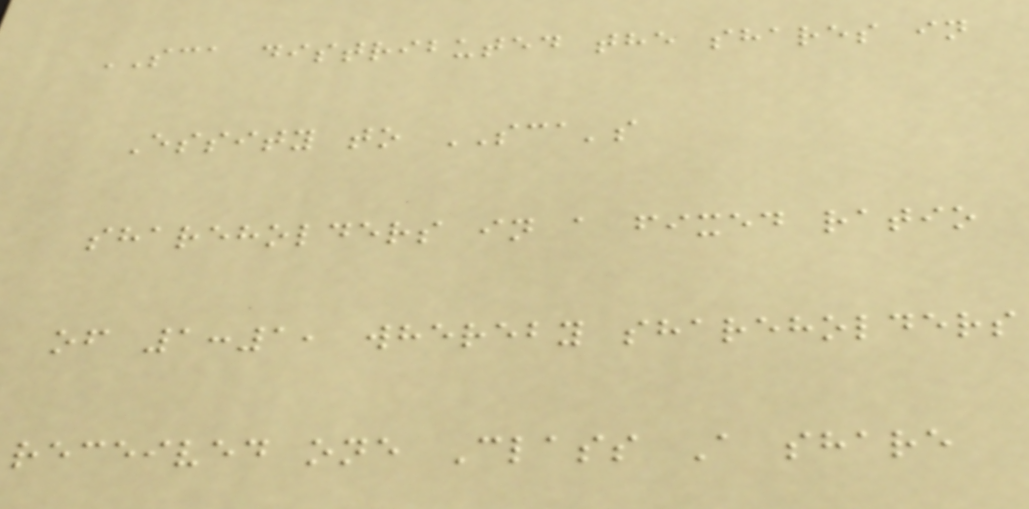SCA distributed the shares in
Essity to SCA's
shareholders in a fixed ratio
of 1:1, whereby shareholders
received one Class A share
